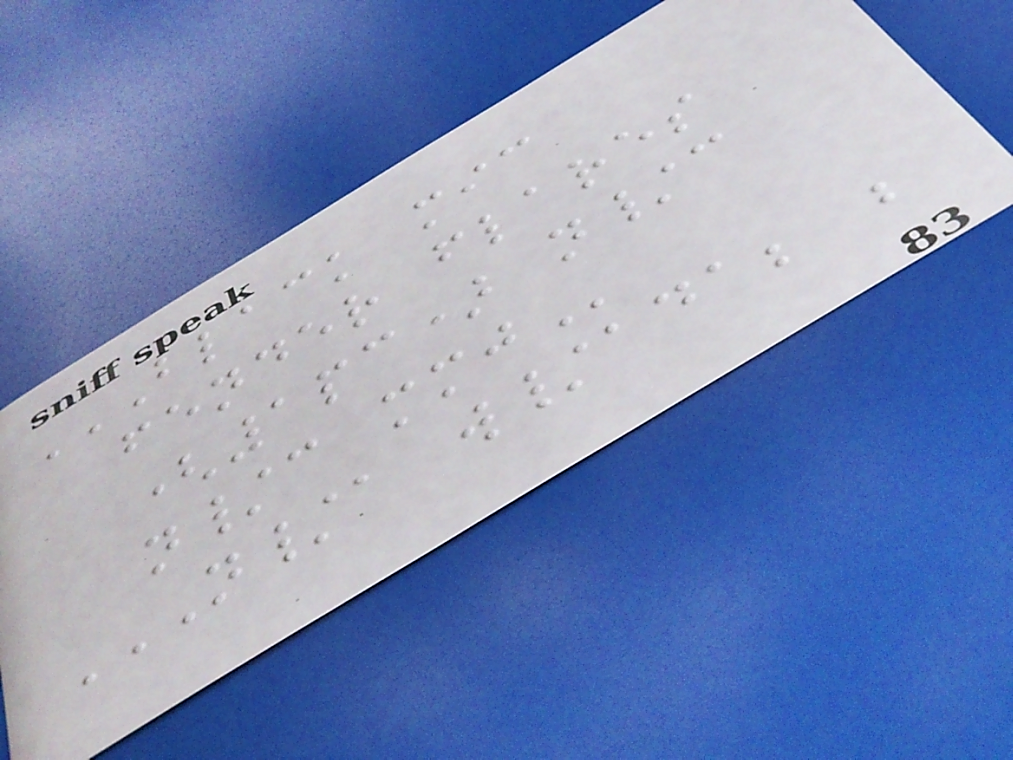BLACK MIC
FENDER FLARES
(1PC) N/C
N/C MMJ
N/A W/ADA; ;
